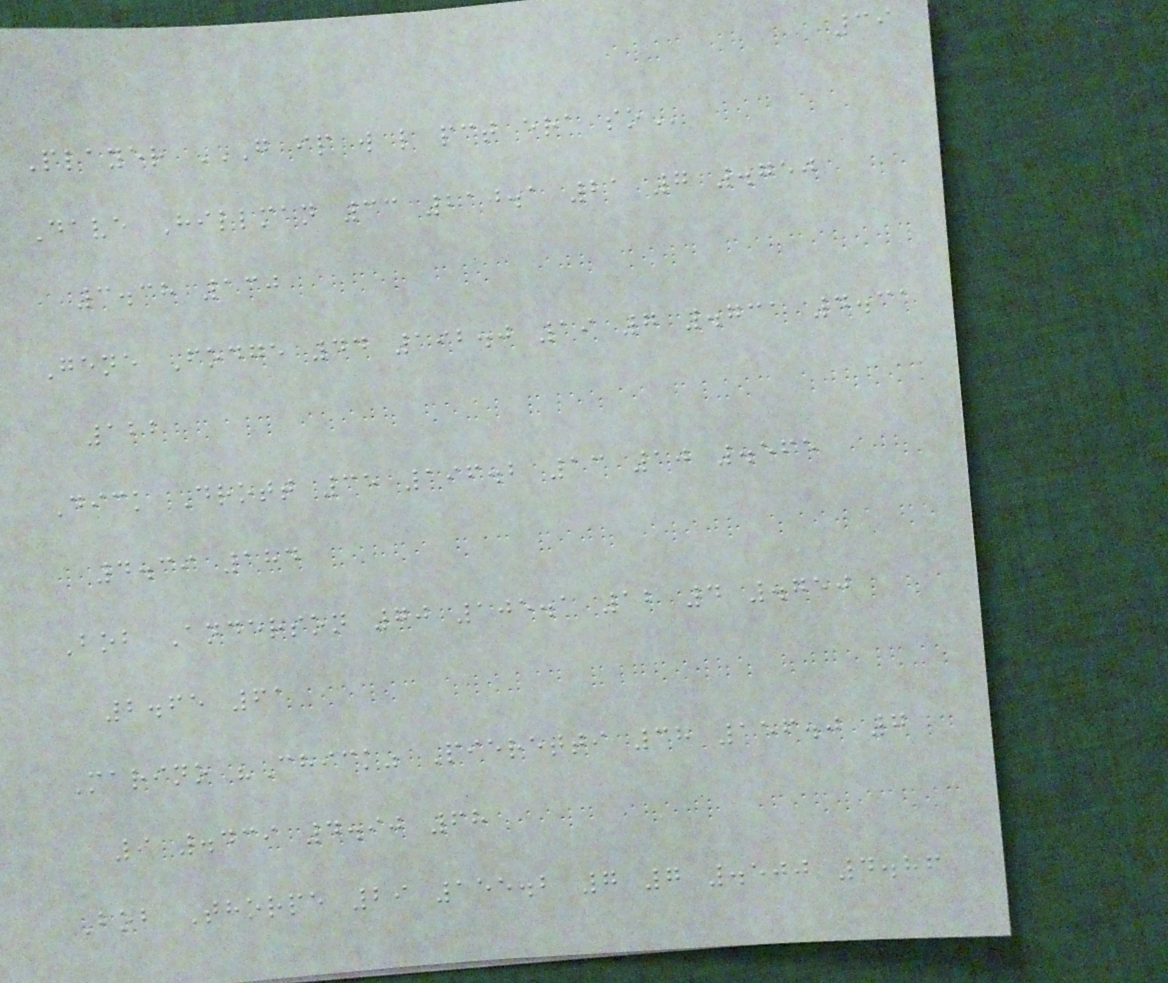39
Player G IP W L PCT ERA SO
Dave Hillman 33 210.1 21 7 .750
3.38 130
Gene Fodge 44 192.0 19 7 .731 4.31
122
Dick Drott 35 196.2 13 10 .565
4.39 184
Bob Anderson 70 105.1 12 4 .750
2.65 61
Marino "Chick" Pieretti 38 156.0 7
9 .439 4.90 68
Bob Thorpe 29 155.2 7 7 .500 4.86
